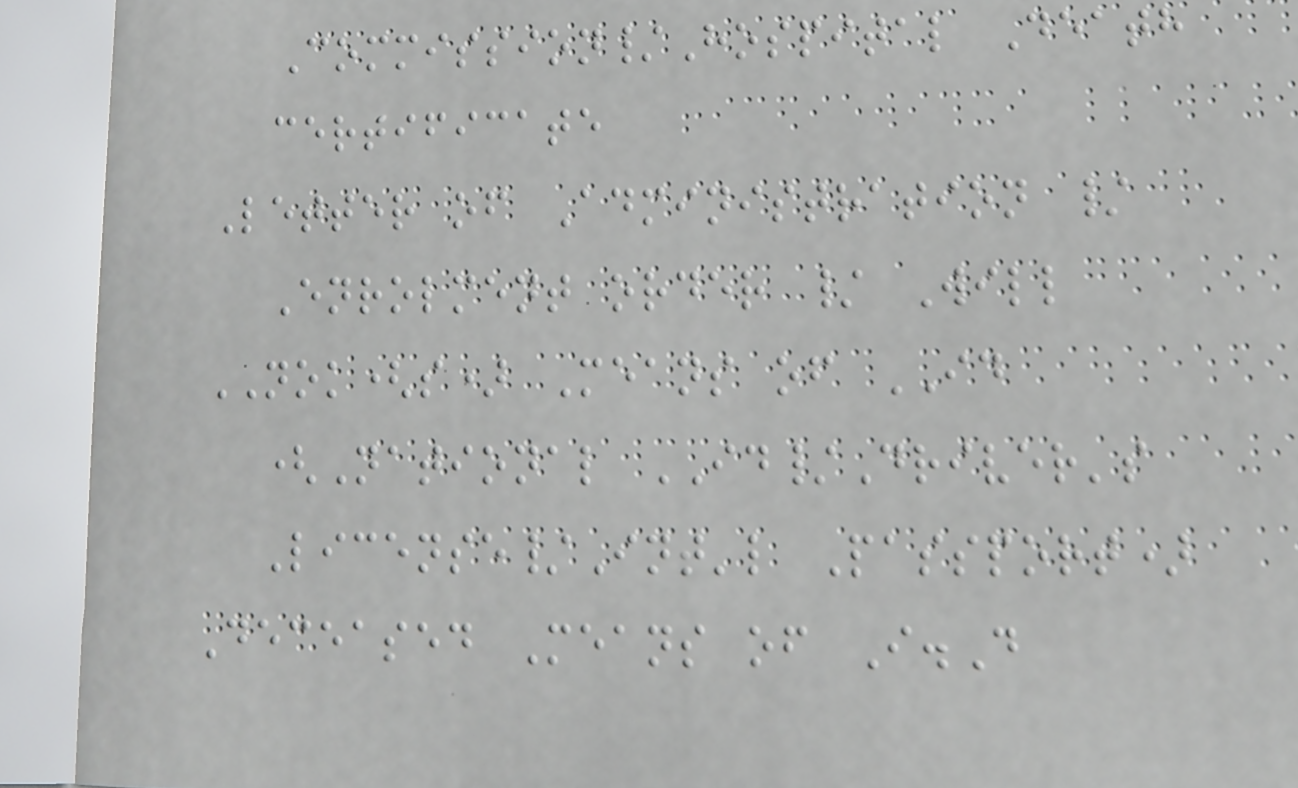Commission/Hospital Death
certificate
Letter of Administration /
Enrolment order / Will
NOK(s) Means of ID
(National ID/Driver's
License/Int'l Passport)
Deceased Means of I.D
